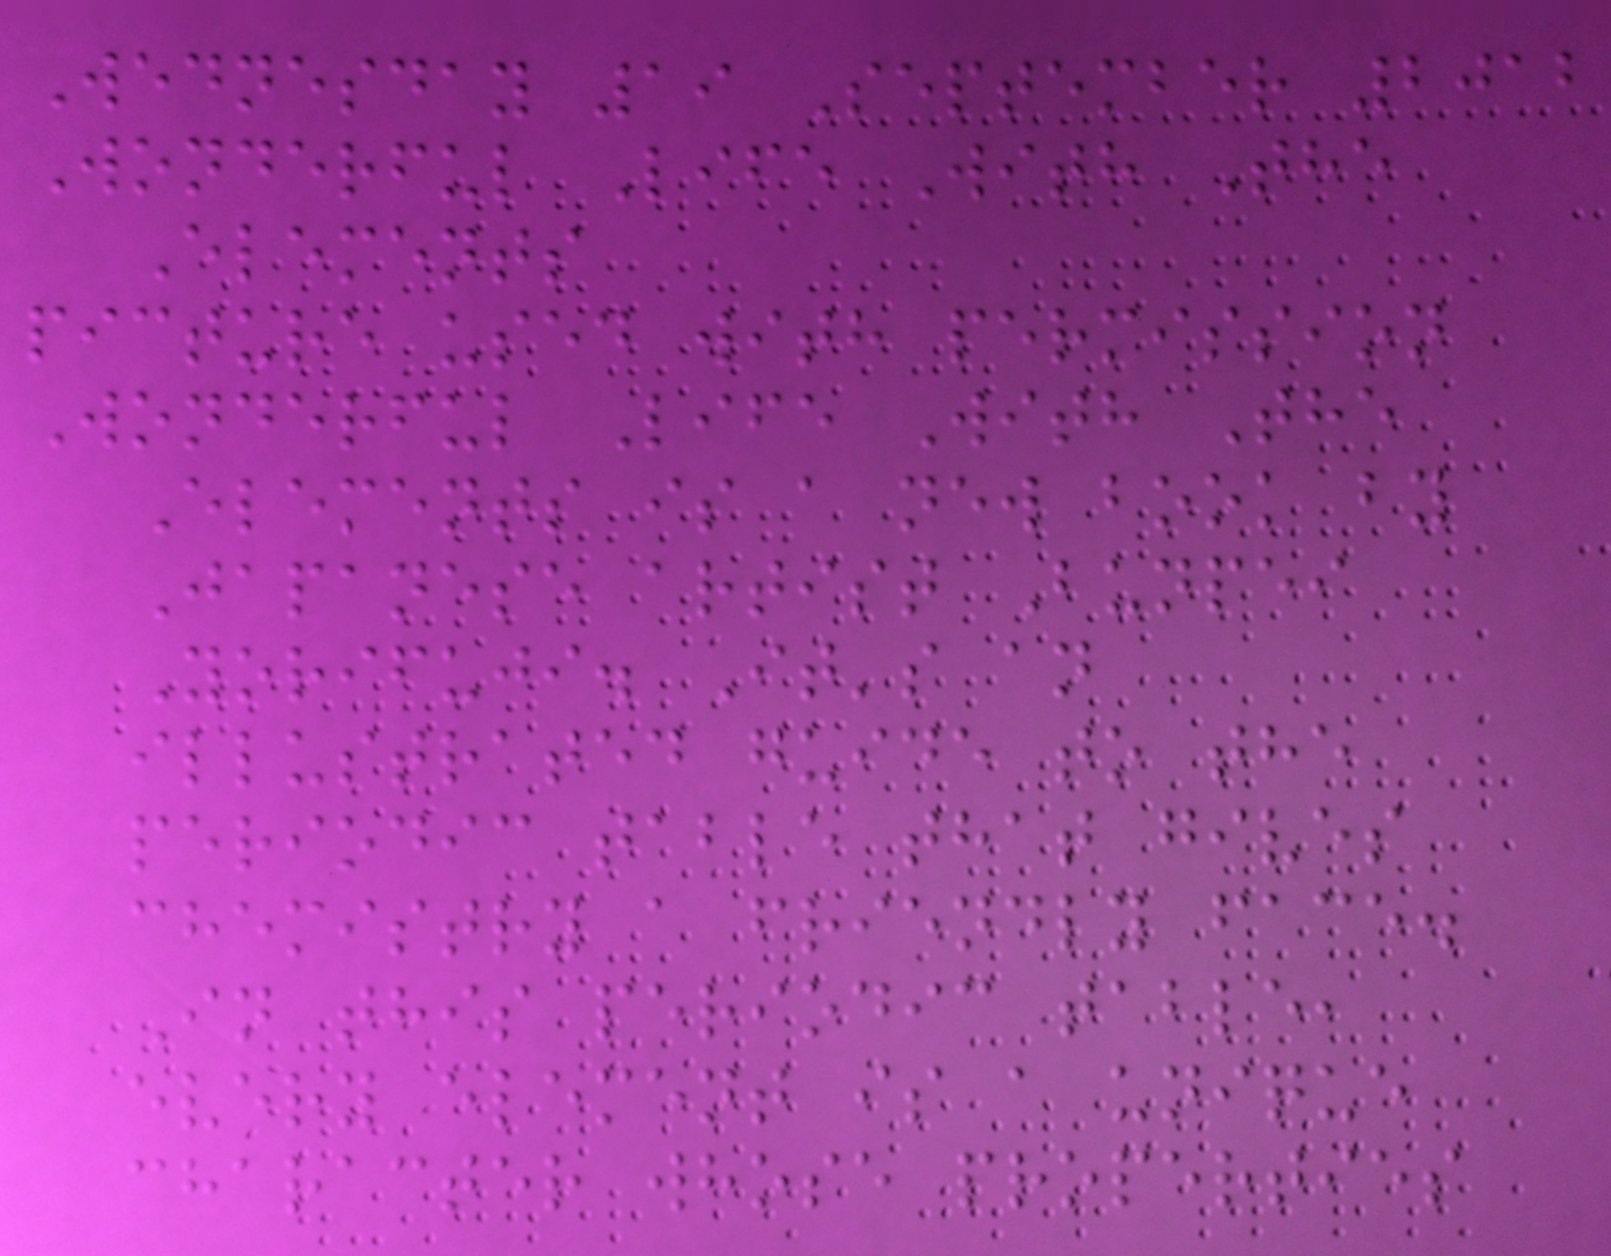Wednesday 19 September 2012
Wonderful Life With The
Elements
picture used with permission
Wonderful Life With The
Elements is a new book by
Japanese artist Bunpei
Yorifuji. It's an
illustrated guide to the
periodic table that gives
chemistry a friendly face.
In this periodic table,
every element is a unique
character whose properties
